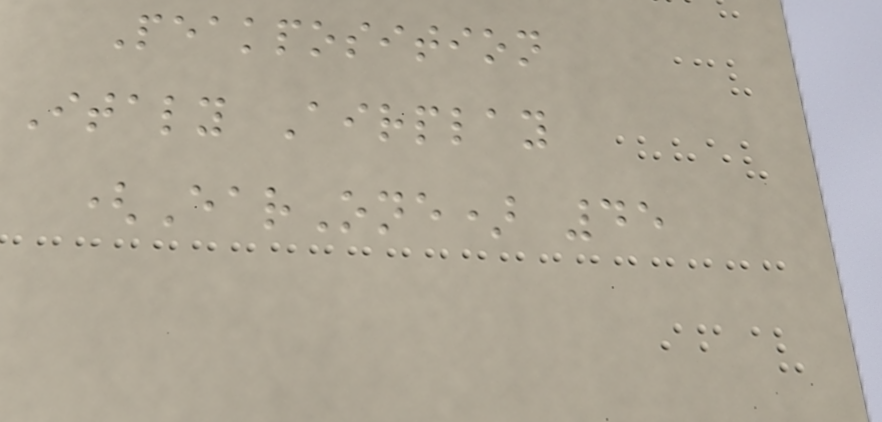Peakposition
Italy Airplay
(EarOne) 45
